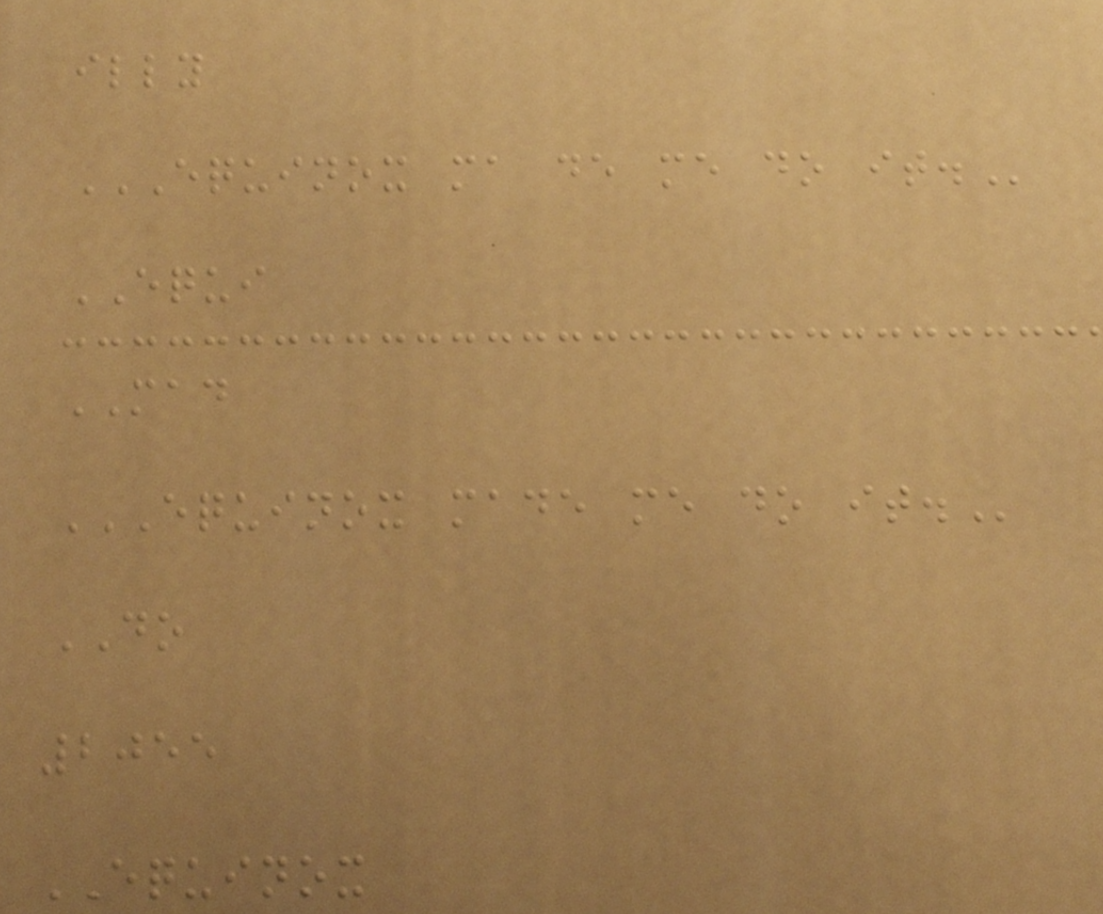illy
EQUINOX MA DE ME DO IT.
EQUI
MAD
EQUINOX MADE ME DO IT.
DO
2055
EQUINOX
